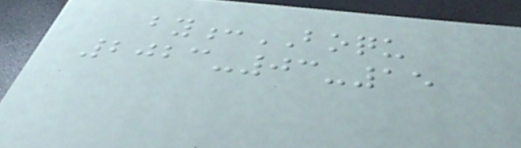by:BOQU
2023-03-15
